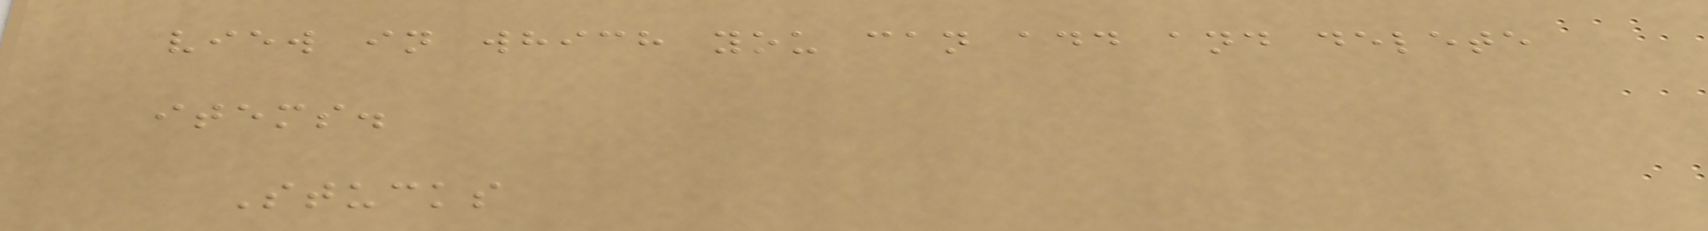view in which you can add and delete
items.
Stucks
